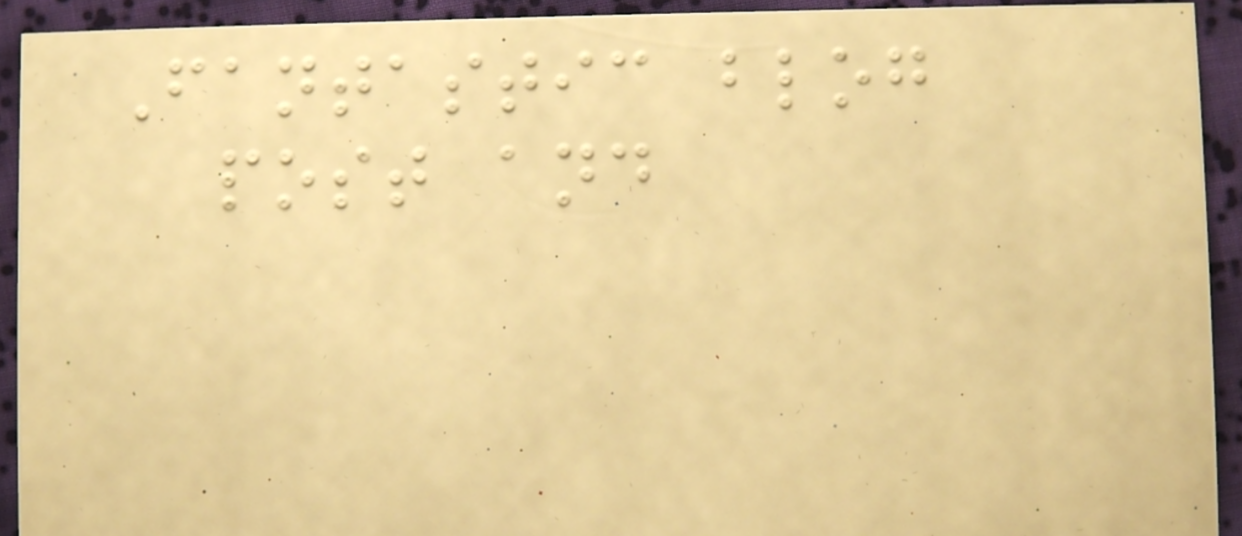Fantastic blog
post and
